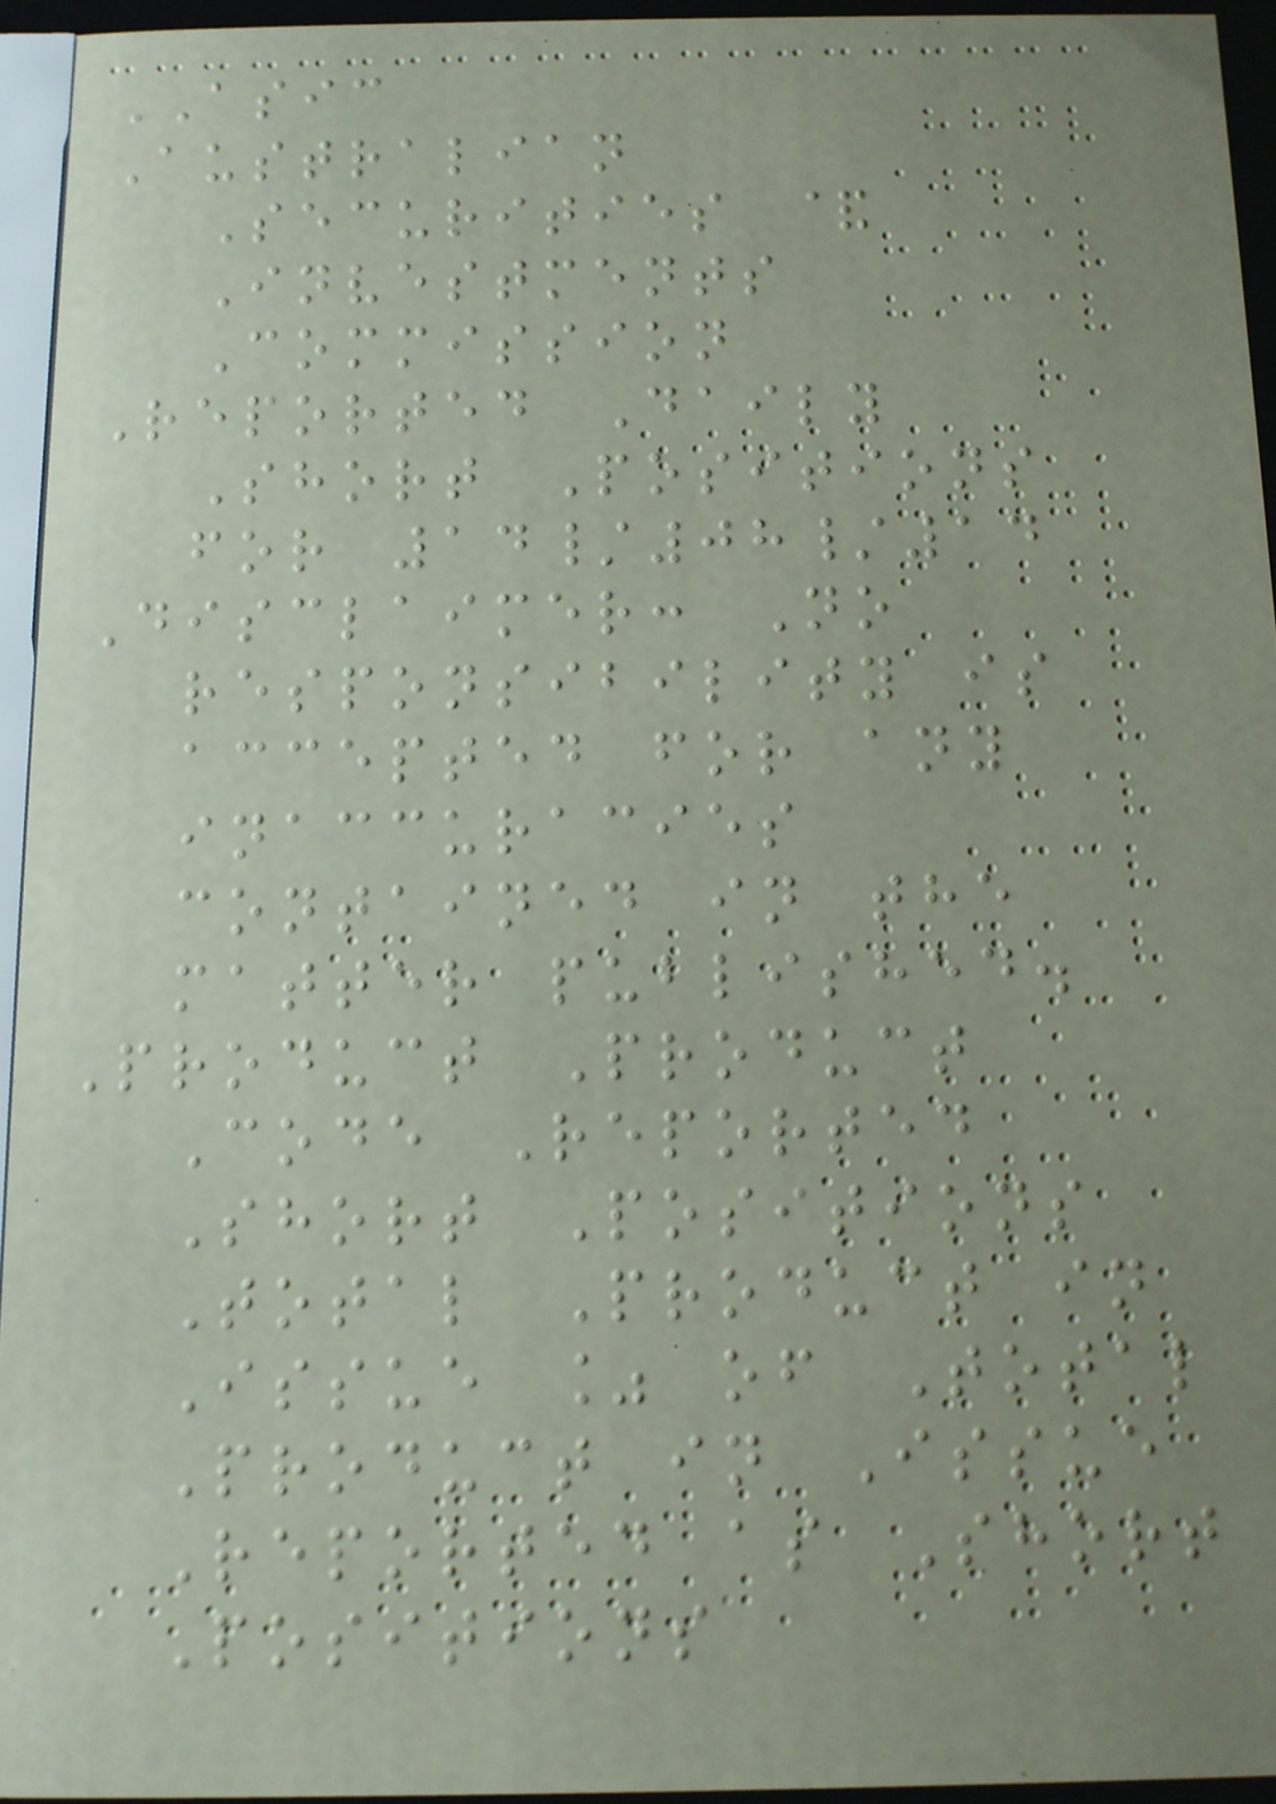ASIC
Australian
Securities &
Investments
Commission
Reported Daily
Short Positions
for 14/08/14
Disclaimer: No
responsibility is
accepted for any
inaccuracies
contained in the
matter published.
Product Product
Code Reported
Short Positions
Total Product in
Issue % of Total
Product in Issue
Reported as Short
Positions
